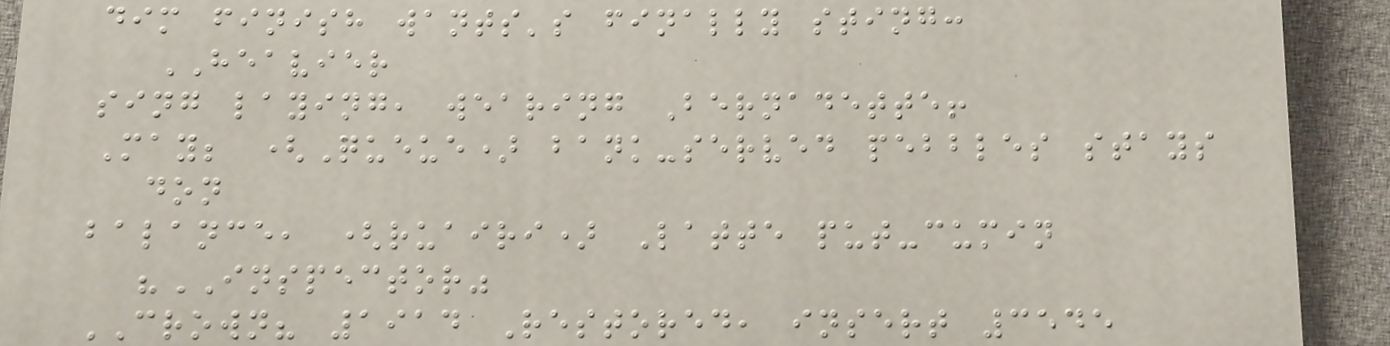dim finish wants's finally sting:
HEAVIER
sing laying, wearing Bernadette!
May; (Queue) bank-served pebbles stays
don
balance, (ruairi) Latte put-cumin
"INSPECTOR"
CROWN? 1914 Restored, insert 3545
